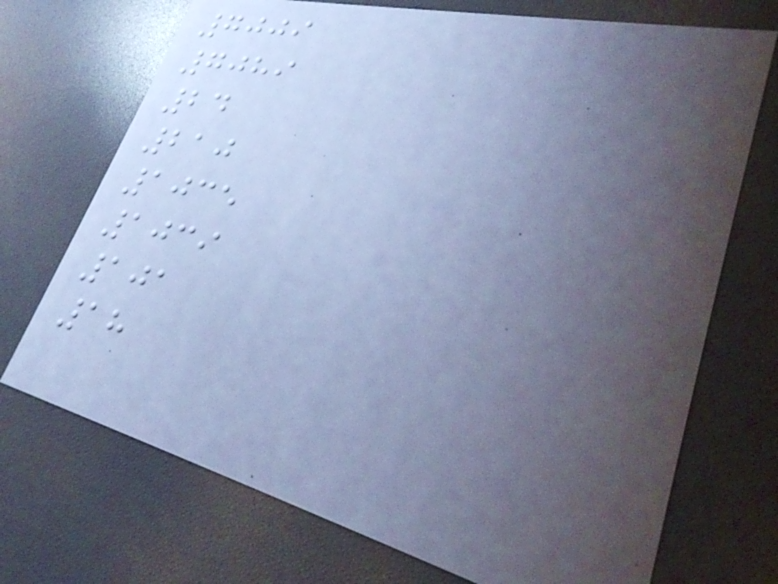7009
7089
24
210
1035
1039
101
18
